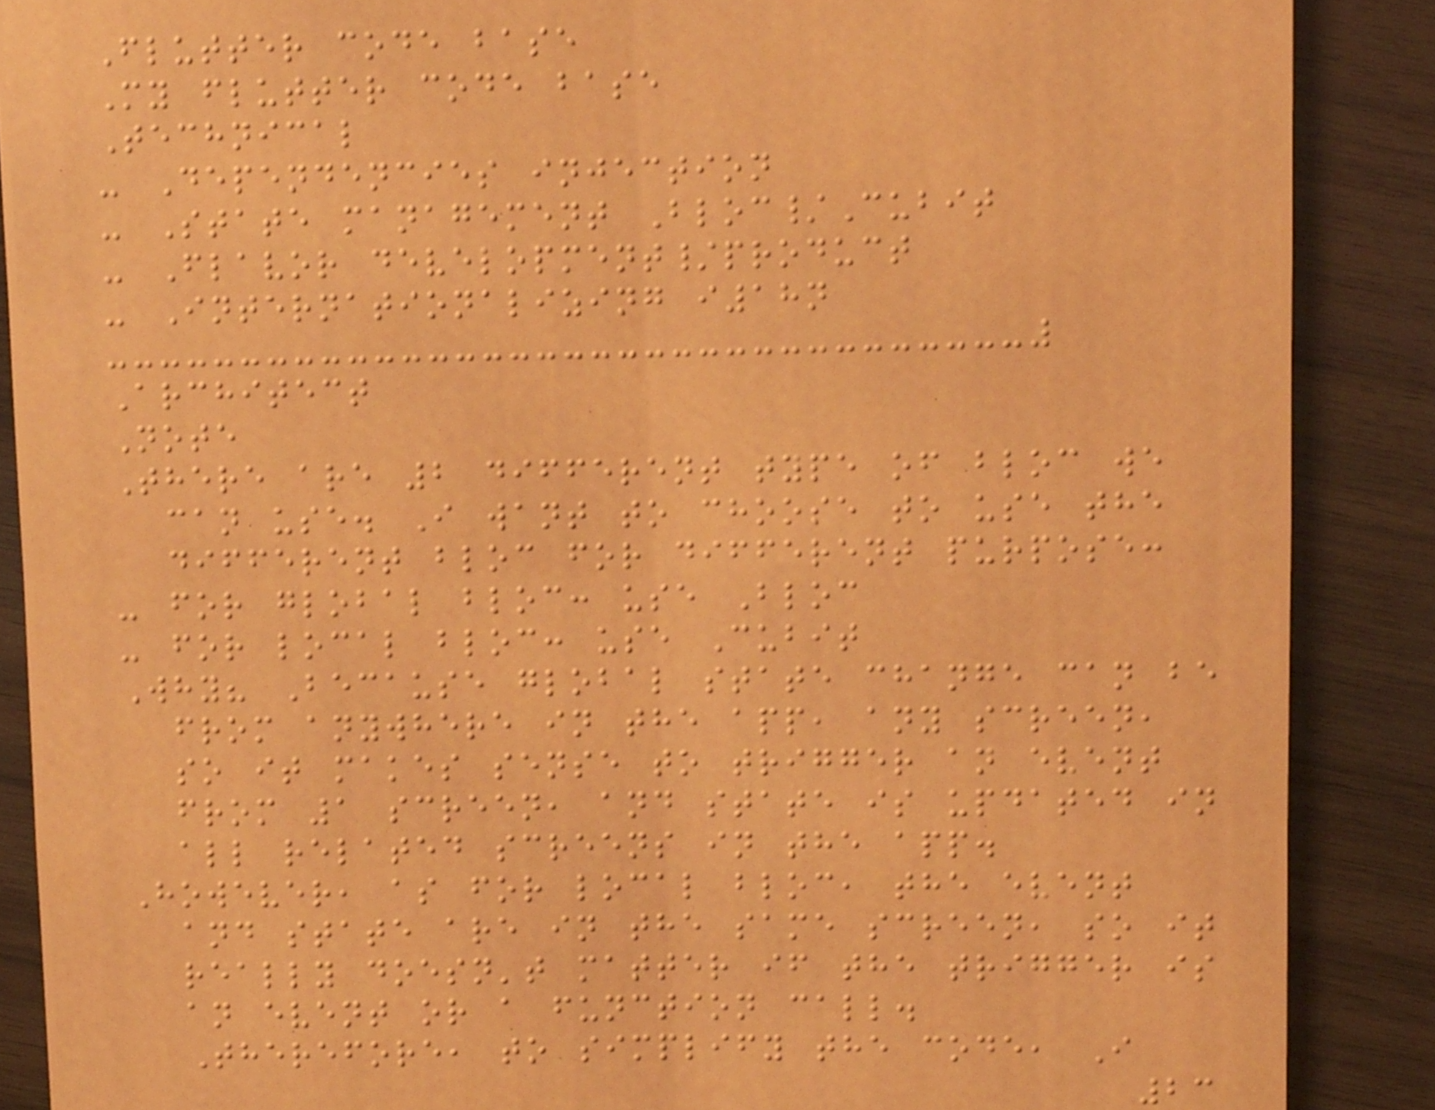Flutter code base
My flutter code base
Technical
- Dependencies injection
- State management Bloc/Cubit
- Flavor development/product
- Internationalizing i18n
Architect
Note
There are 2 different type of bloc we
can use. I want to choose to use the
different bloc for different purpose:
- for global bloc: use Bloc
- for local bloc: use Cubit
Why? Because global state change can be
from anywhere in the app, any screen,
so it makes sense to trigger an event
from 1 screen, and state is updated in
all related screens in the app.
However, as for local bloc, the event
and state are in the same screen, so it
really doesn't matter if the trigger is
an event or a function call.
Therefore, to simplify the code, I
23
